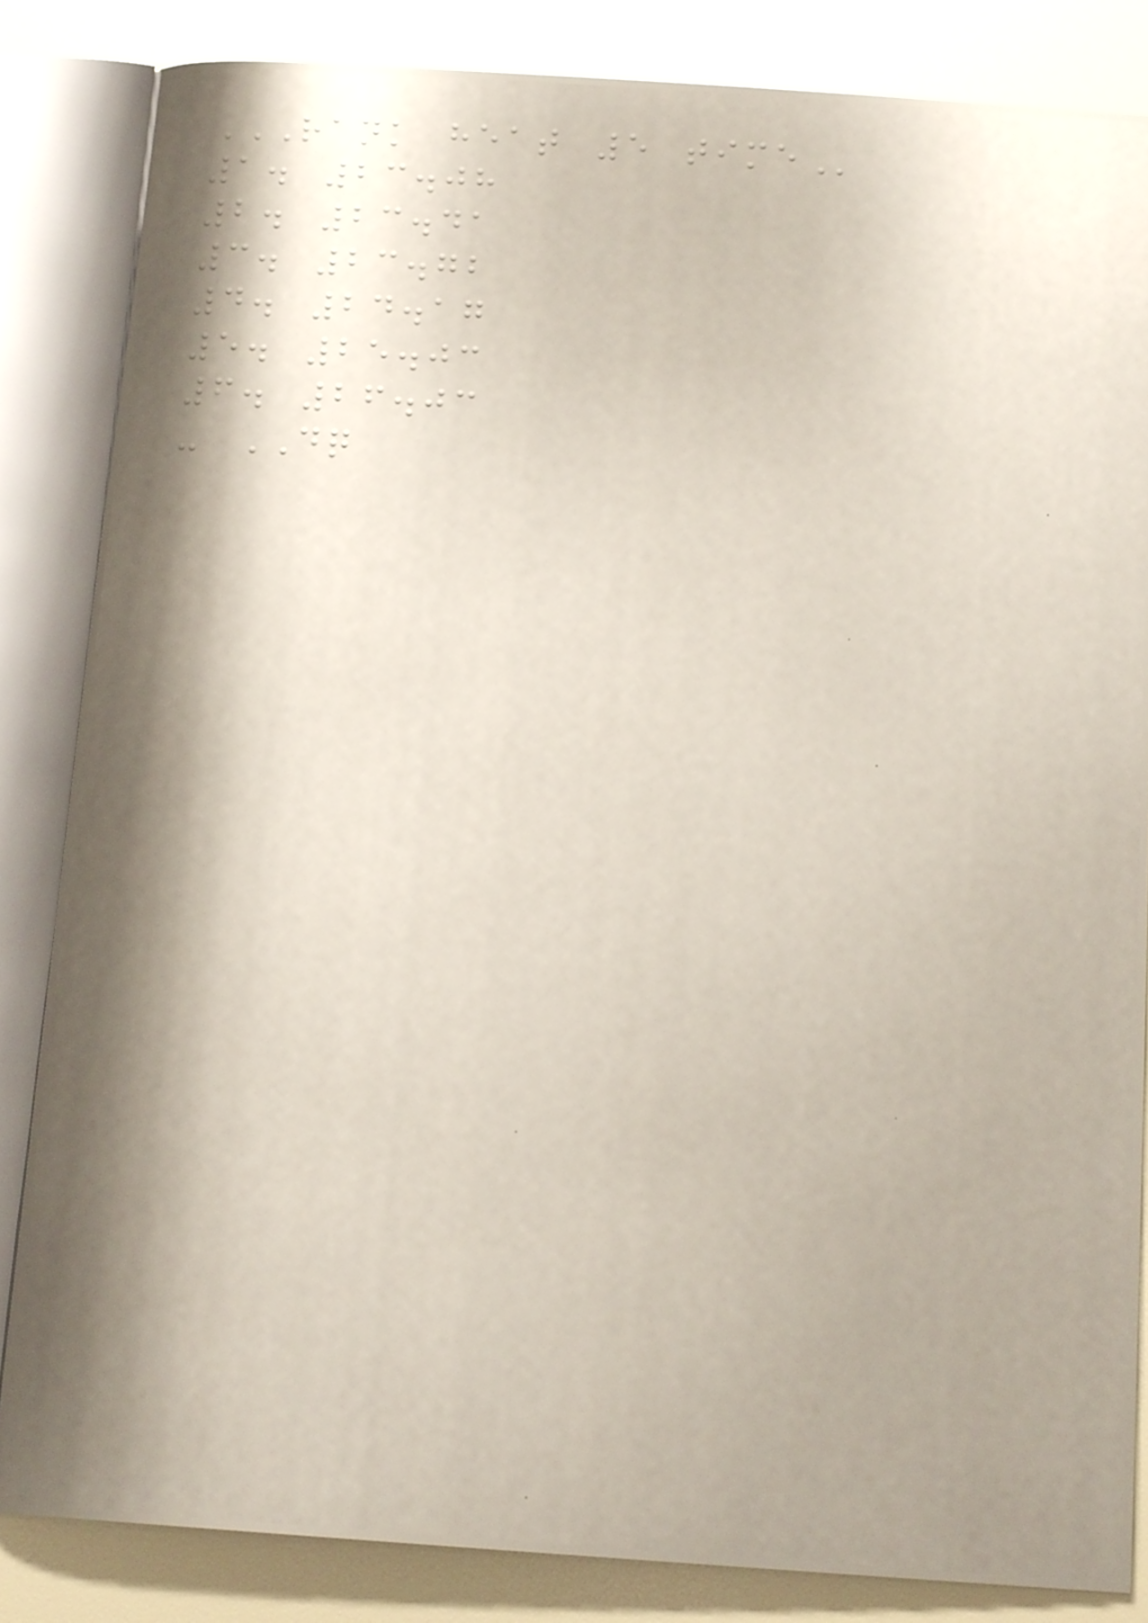RANK HEAT 5 TIME
1. 23.08
2. 23.41
3. 23.72
4. 24.17
5. 25.03
6. 26.03
- DQ
